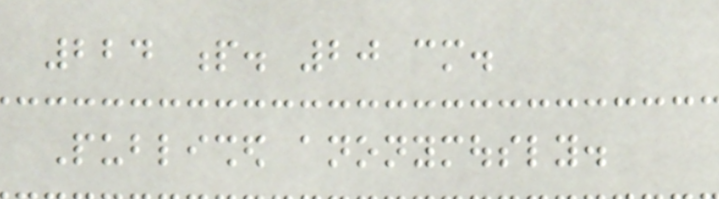224 p. 20 cm.
Published anonymously.
